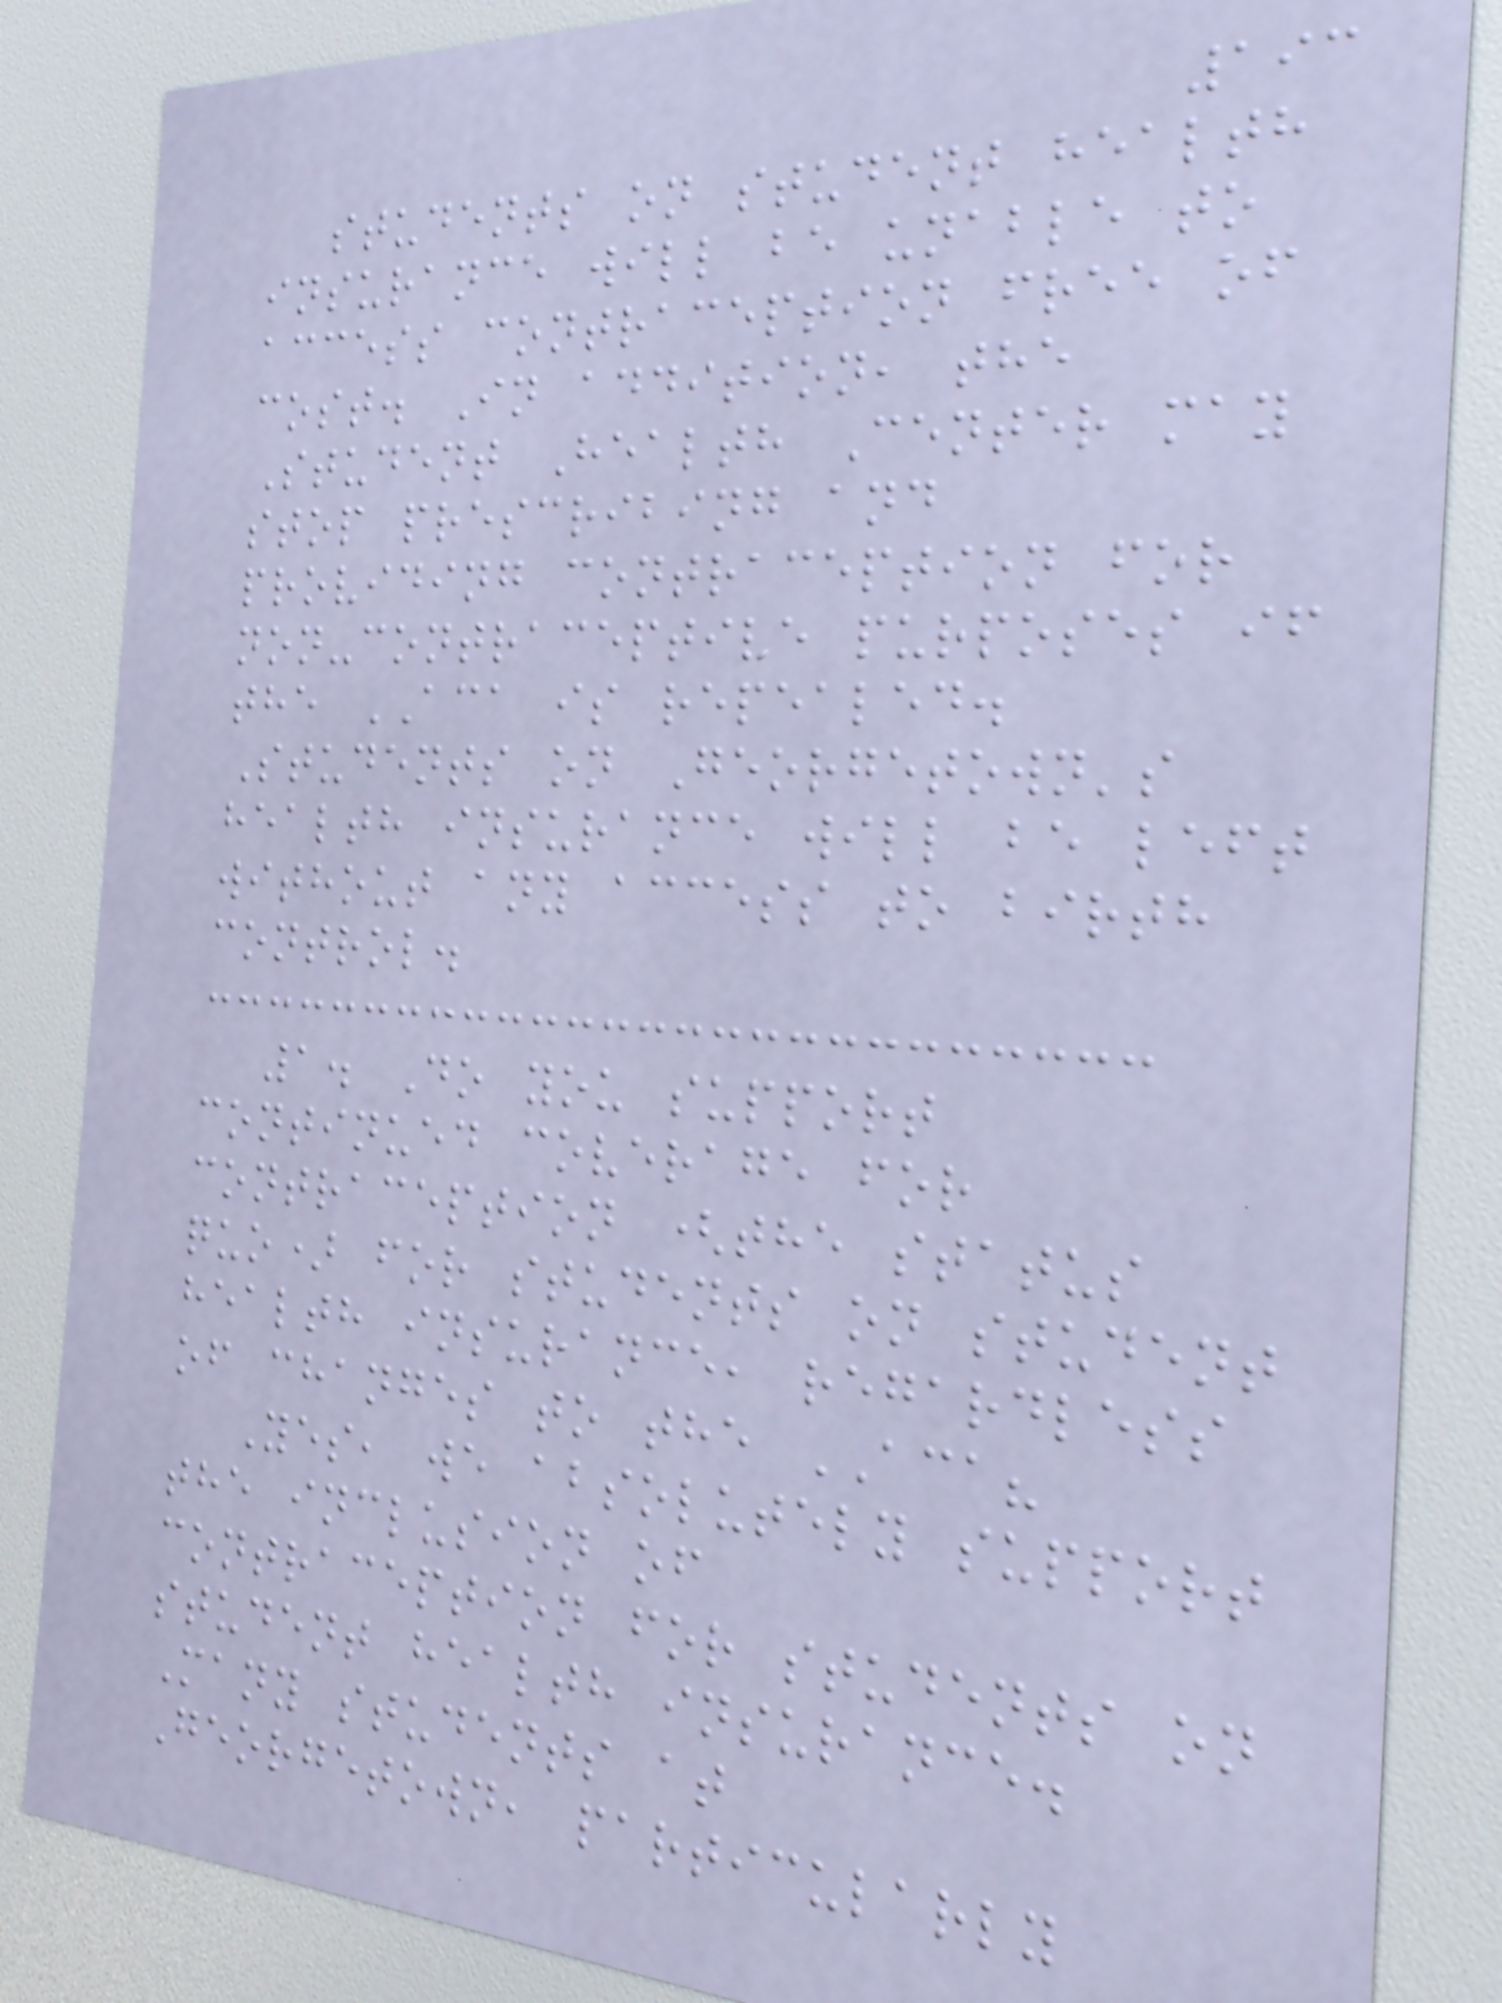193
students on student health
insurance will be unable to
access contraception free of
cost. In addition, the
Student Health Center may
stop prescribing and
providing contraception for
non-contraceptive purposes if
the ACA is repealed.
Students on Georgetown's
health insurance will be left
without any access to birth
control.
1. Do you support
continued coverage for
contraception (the status
quo) for students on student
health insurance, regardless
of changes to the ACA?
Yes, we absolutely support
the inclusion of
contraception for students on
student health insurance.
Many students at
Georgetown, particularly
